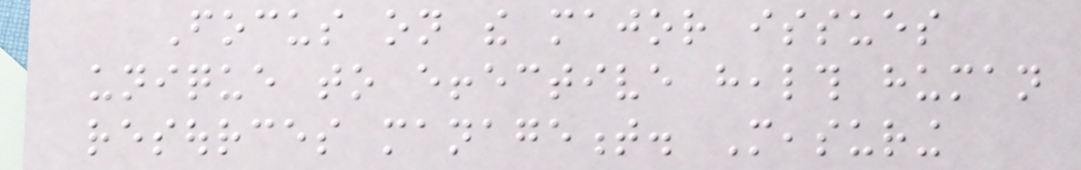Focus on the major issues
unique to effective health human
resources management. Measuring
